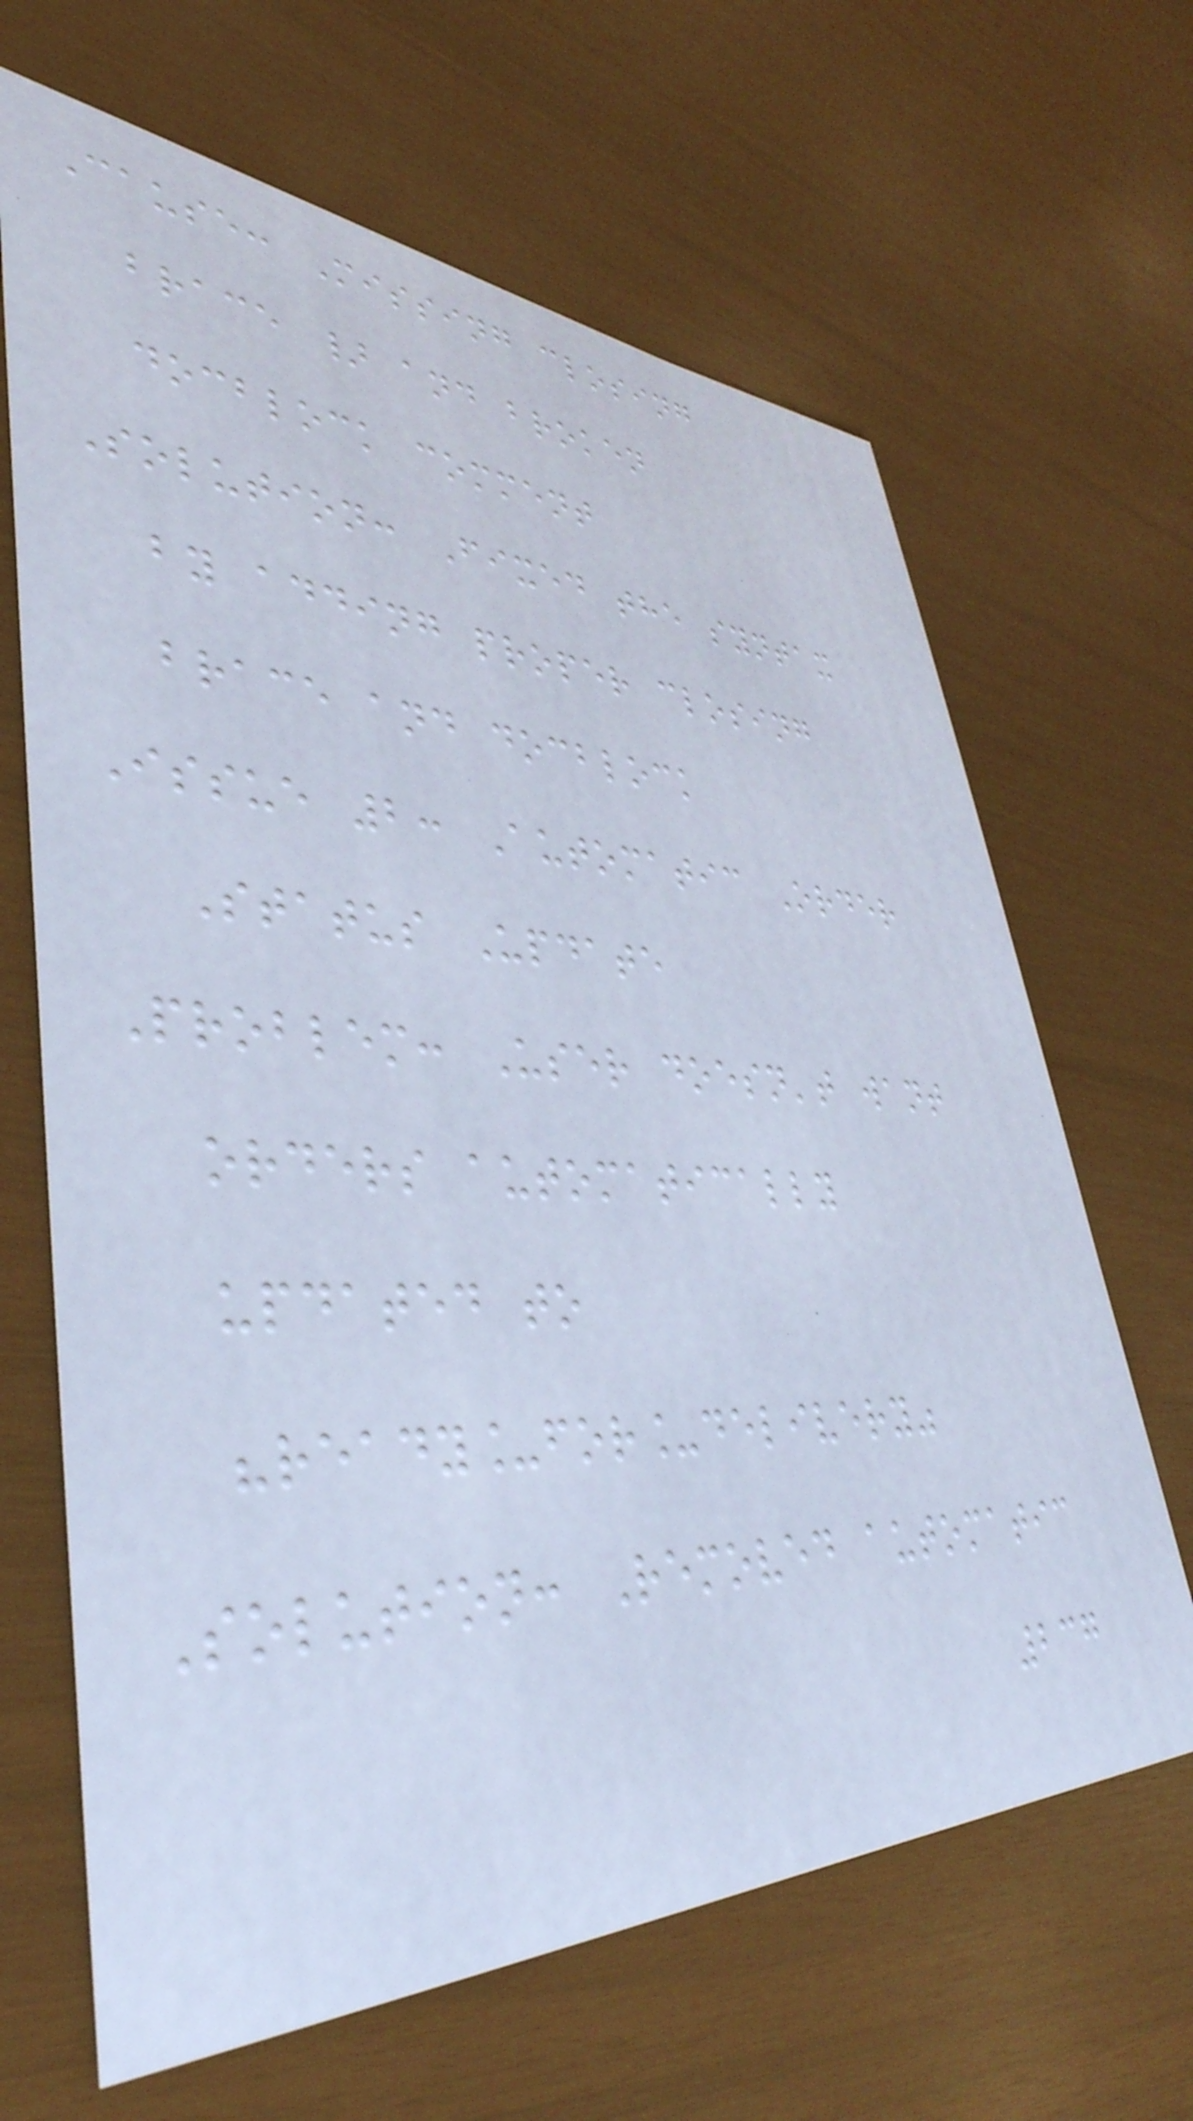Cause: Missing closing
brace } and broken
docblock comment
Solution: Fixed the syntax
by adding proper closing
brace and docblock
Issue 2: Automatic Order
Status Update
Problem: User doesn't want
orders automatically
updated to
"ready_for_delivery"
Solution: Removed automatic
237
